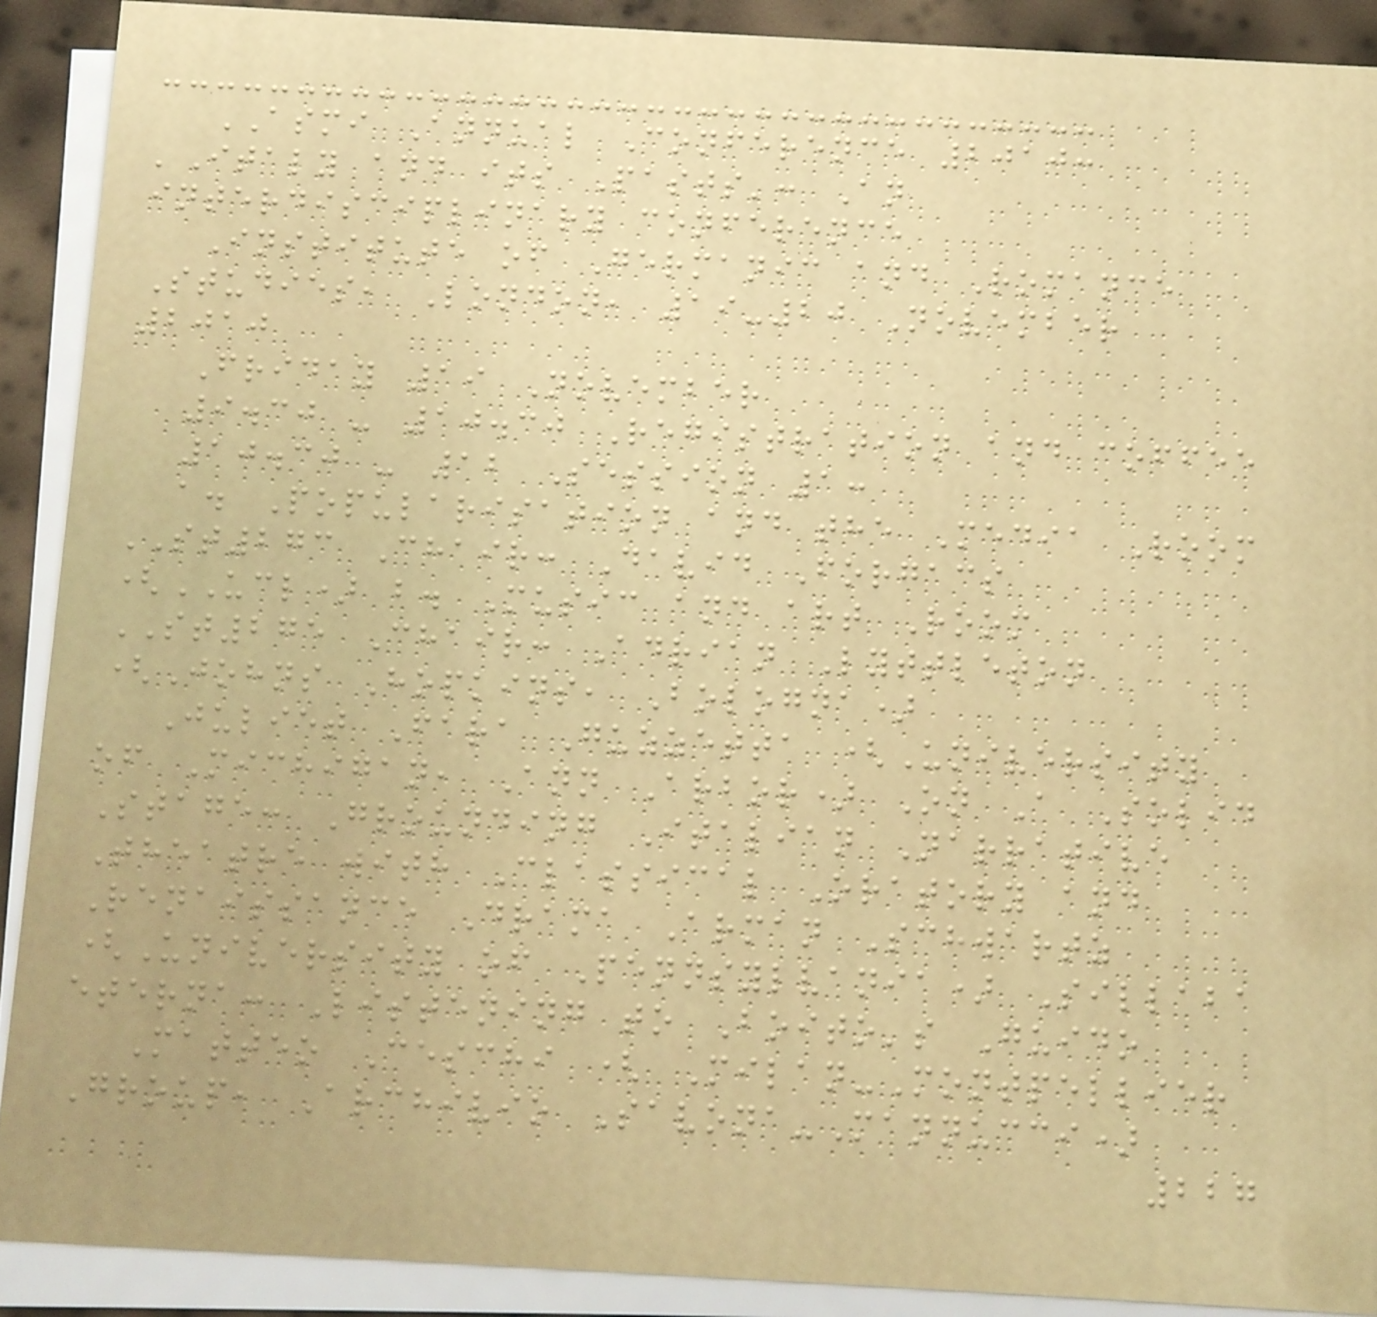ASMI Annual Conference 2010:
'Italy and its Pasts': An
interdisciplinary conference
Institute of Germanic and Romance
Studies, London, 19-20 November
2010
Friday 19 November
9.30 - 10.30 Registration and coffee
10.30 - 12 Session 1:
a. Popularisation and the Media Room
ST273 Chair: David Forgacs
(UCL) b. Music and art Room
ST275 Chair: Adrian Lyttleton
(Johns Hopkins, Bologna)
Juliet Fara Guzzetta (University
of Michigan, Ann Arbor) On A Solid
Stage: Grounding Italian Narrative
Theatre with Classical Oratory and
Renaissance Drama Arman Schwartz
(University of Pennsylvania) Sillaba
eterna: Listening to Boito's Guido
Matteo Ceschi ( Milan-Montpellier
Group, Archivio Savona-Mannucci)
227
